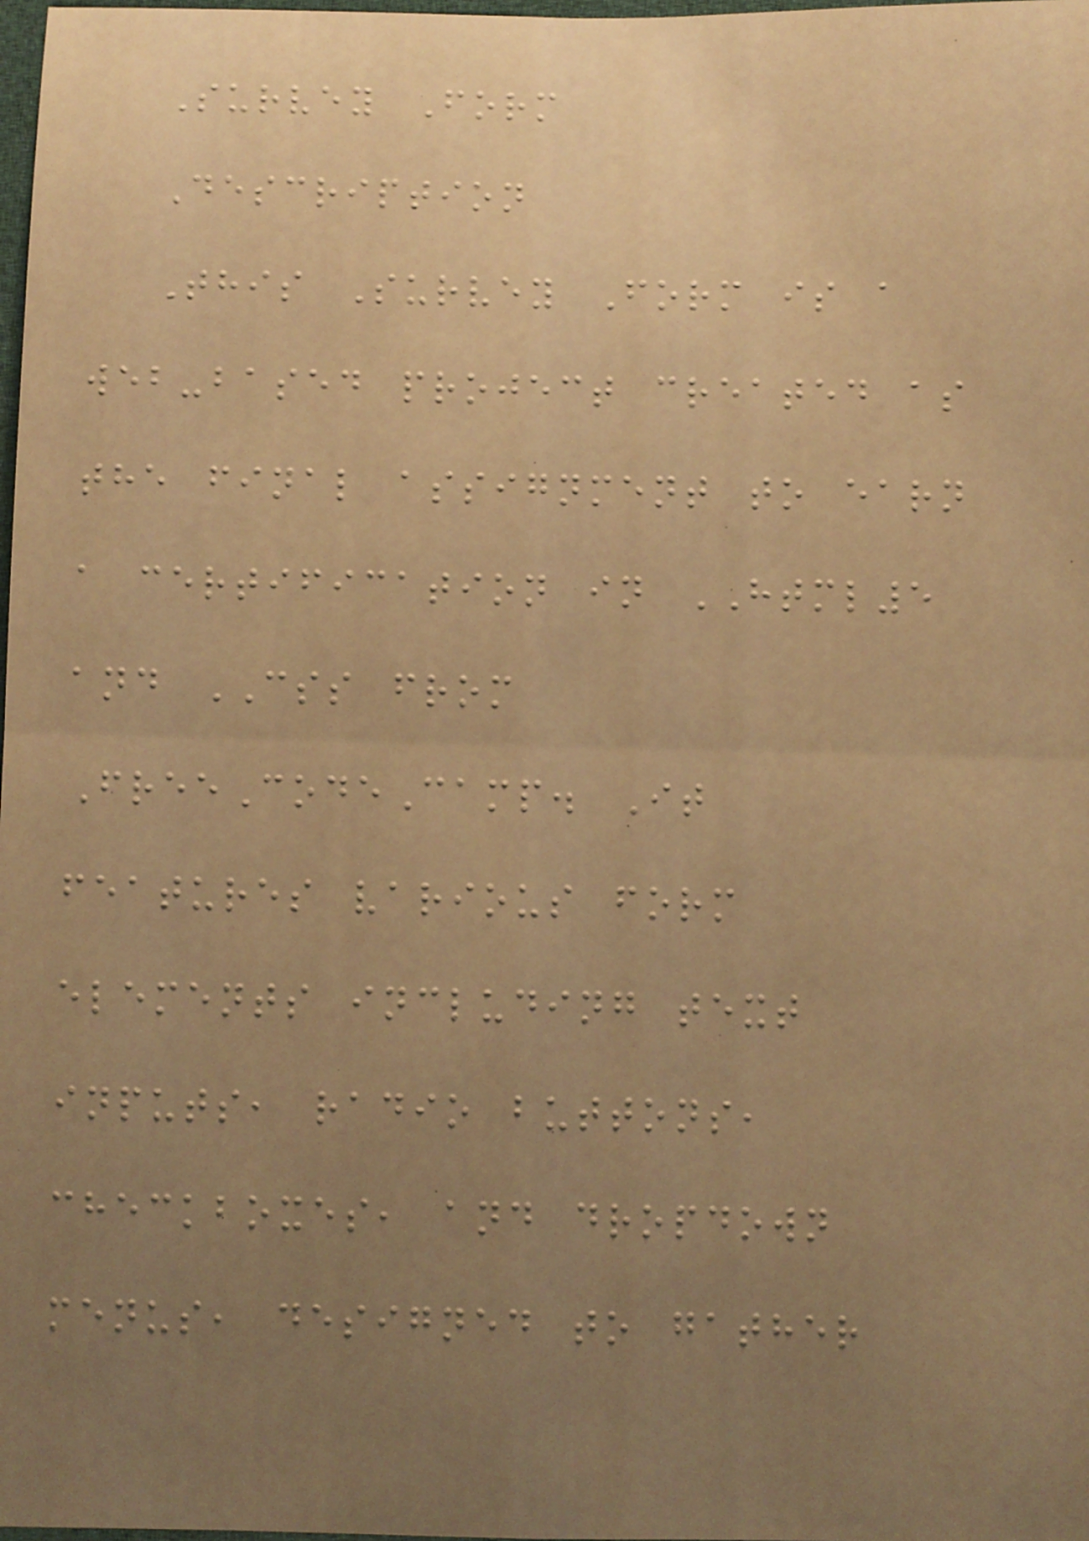Survey Form
Description
This Survey Form is a
web-based project created as
the final assignment to earn
a certification in HTML5
and CSS from
FreeCodeCamp. It
features various form
elements including text
inputs, radio buttons,
checkboxes, and dropdown
menus, designed to gather
